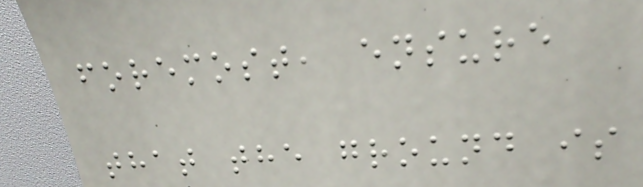foremost, ensure
that the ground is
